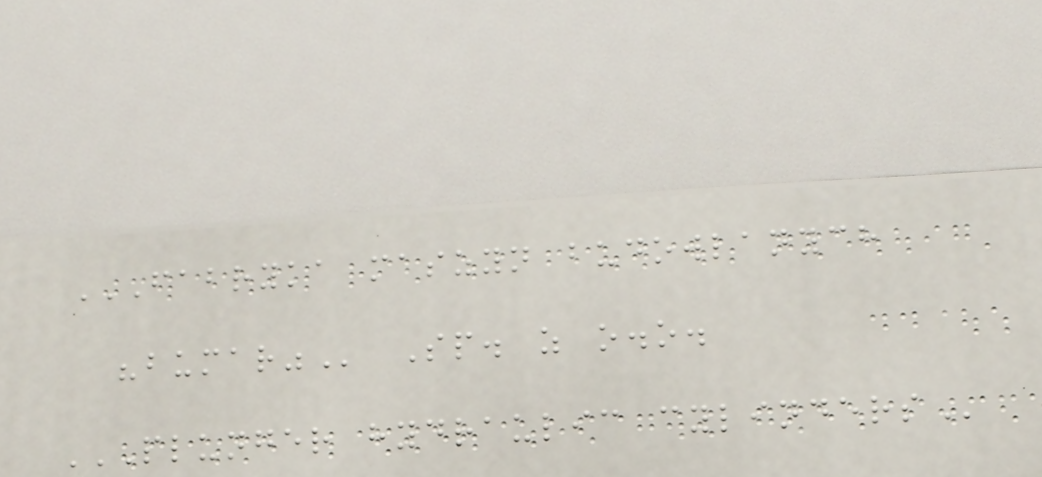FABRYKA MASZYN BUDOWLANYCH
"BUMAR" Sp. z o.o.
PLUNGER HYDRAULIC CYLINDERS
